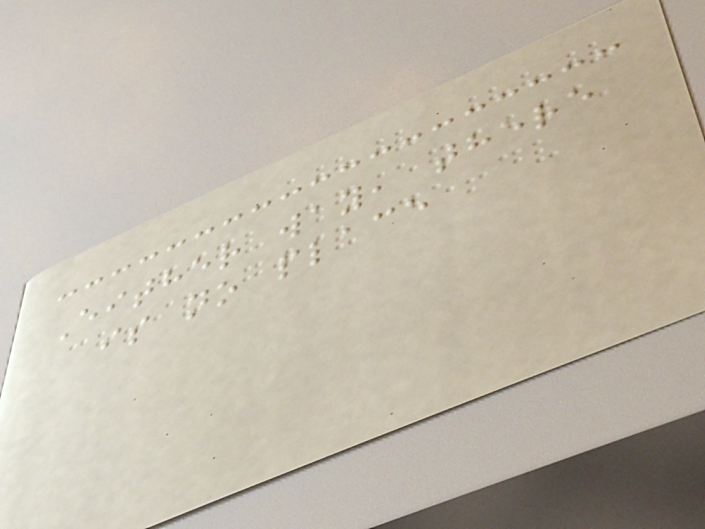Either way, there
is no place
